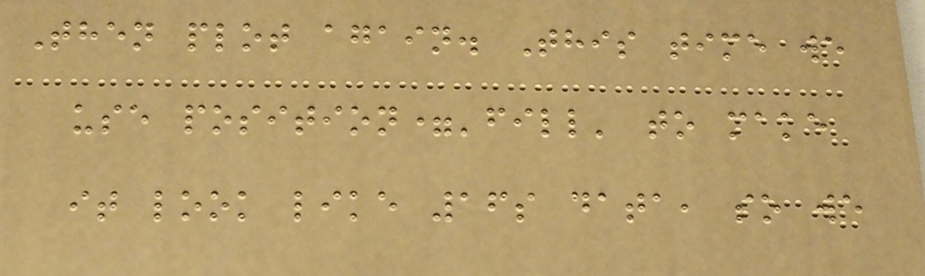Then plot again. This time we
use position='fill' to make
it look like 16s data, so we
